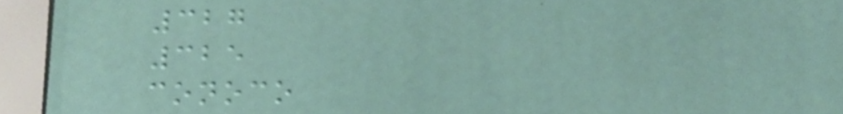327
325
conoco
